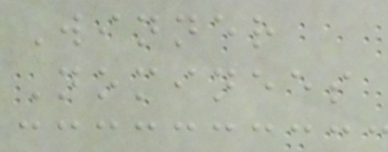Winner
Nominees
